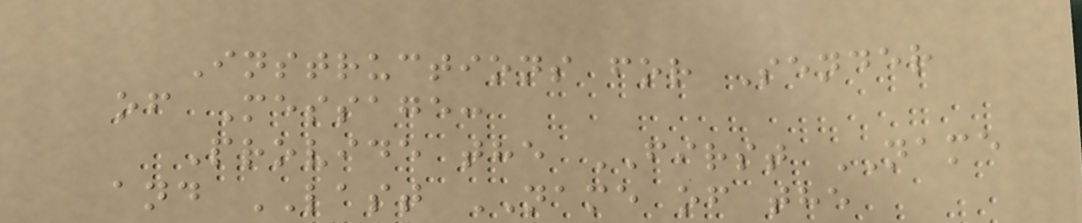Instructions for Sender
of Message:
Provide the FIRST NAME
and LAST NAME of the
